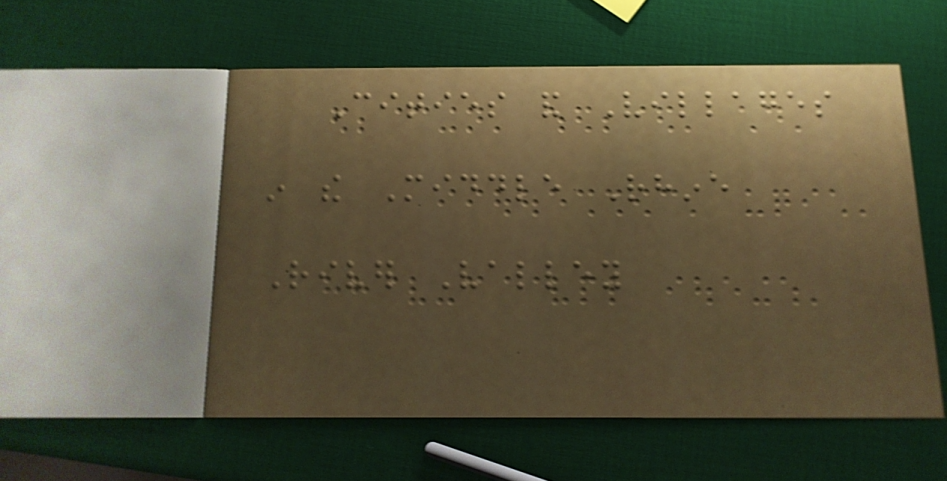Cities and Villages
in the Middle Rhine
River Valley
